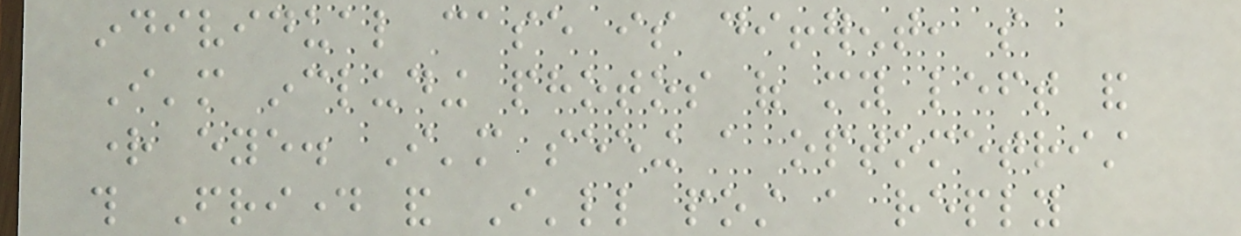individual case is different, so
I'm including photos of my left and
right eye. I'm seeing a optometrist
this Friday and I'll post a reply
